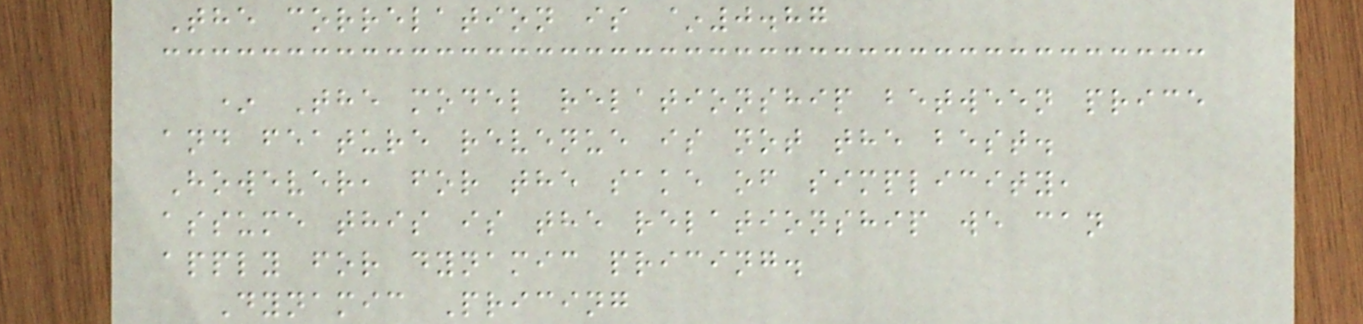The correlation is ~0.87
* The model relationship between price
and feature revenue is not the best.
However, for the sake of simplicity,
assume this is the relationship we can
apply for dynamic pricing.
Dynamic Pricing
